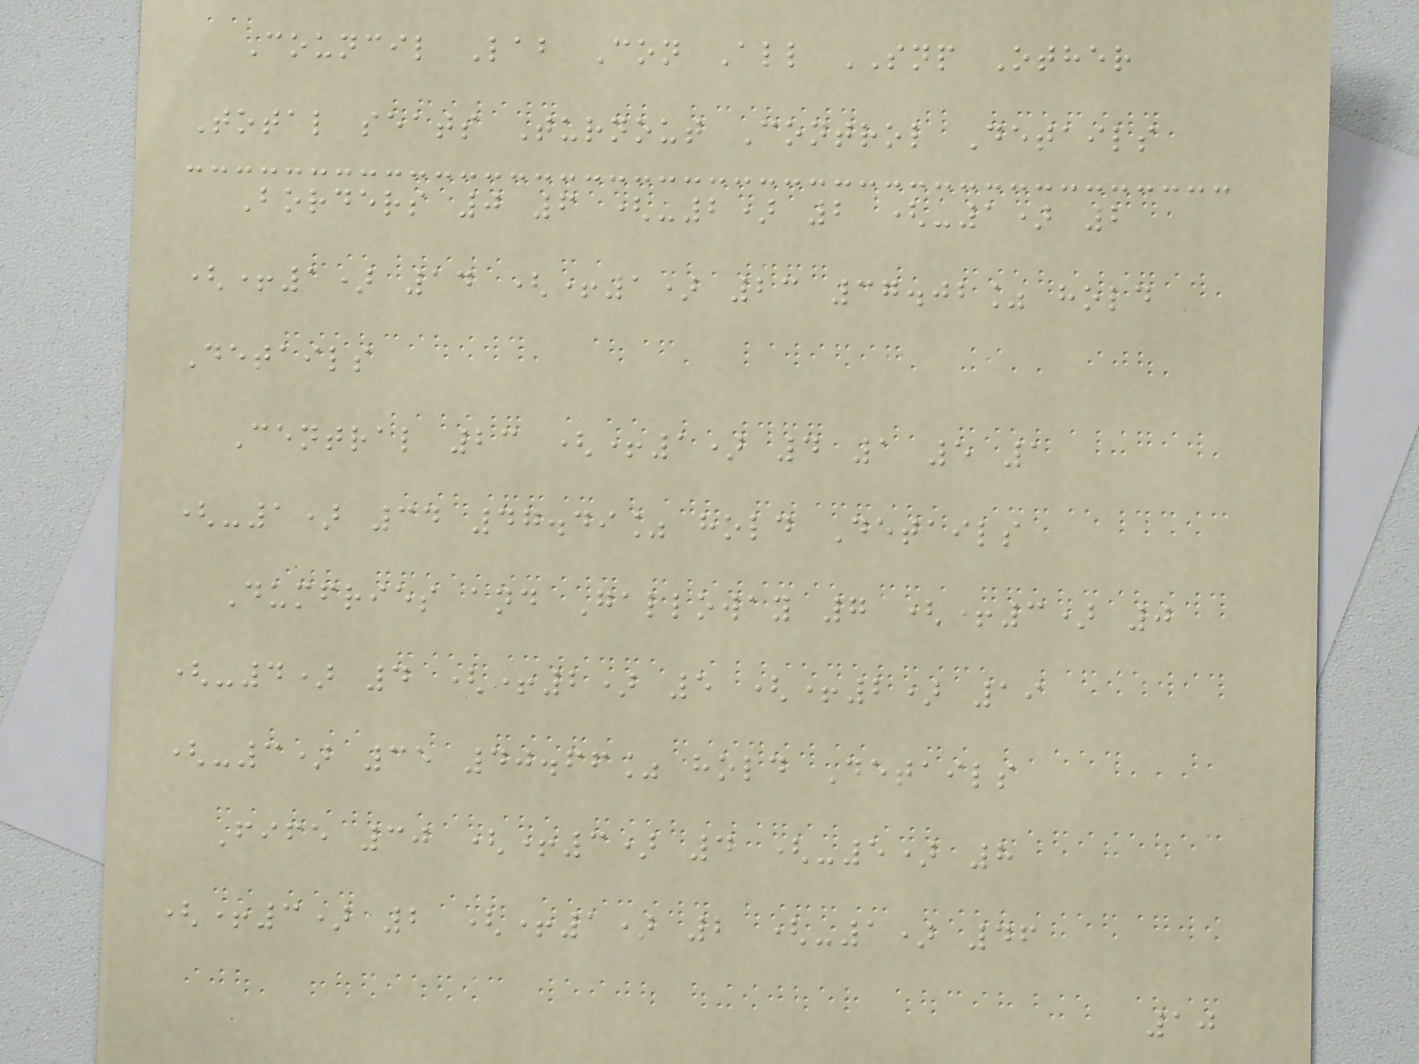Council Lab Con All SNP Other
Total seats Turnout Control Details
Borders 0 6 (-2) 2 (-1) 2
(+1) 14 (+1) 23 37.02% hold
Details
Central 23 (+1) 4 1 5 1
(-1) 34 47.49% hold Details
Dumfries and Galloway 7 (+3) 0
(-4) 4 (+2) 5 (+2) 19
(-3) 35 40.66% hold Details
Fife 30 (+3) 4 (-5) 8
(+3) 2 (+1) 2 (-1) 46
10
